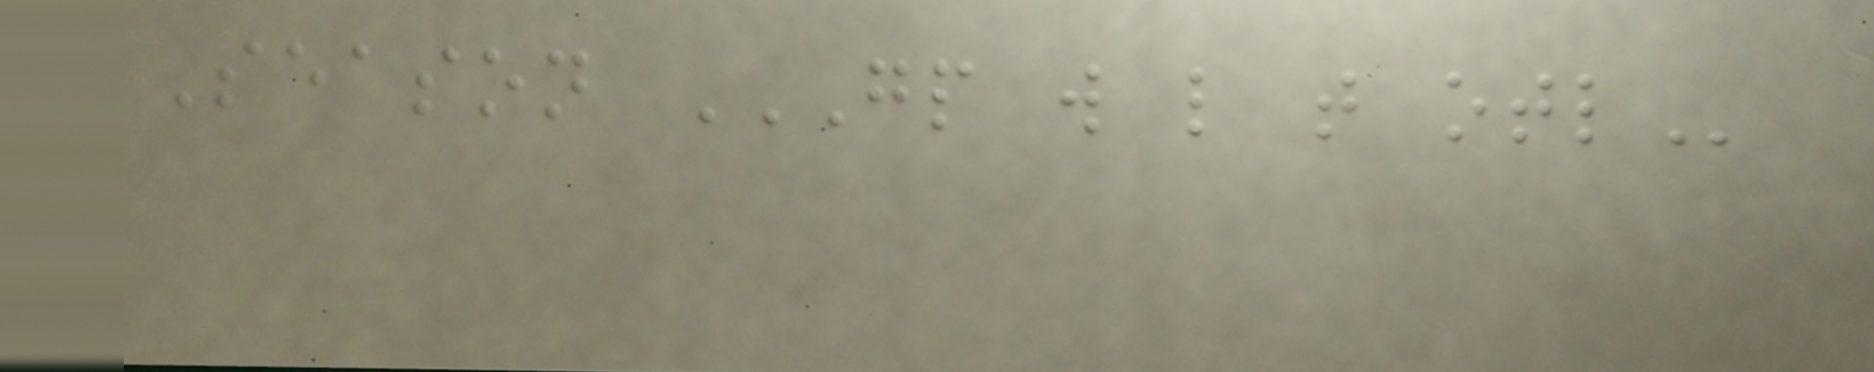Season GP W L T OTL
